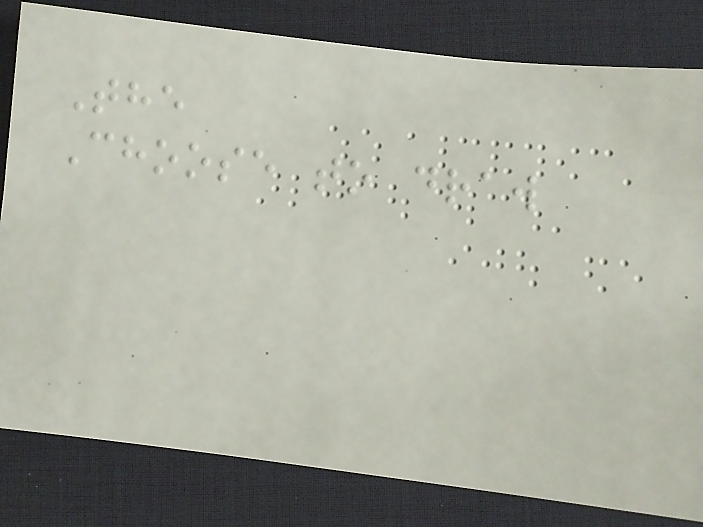The
Choose to draw
